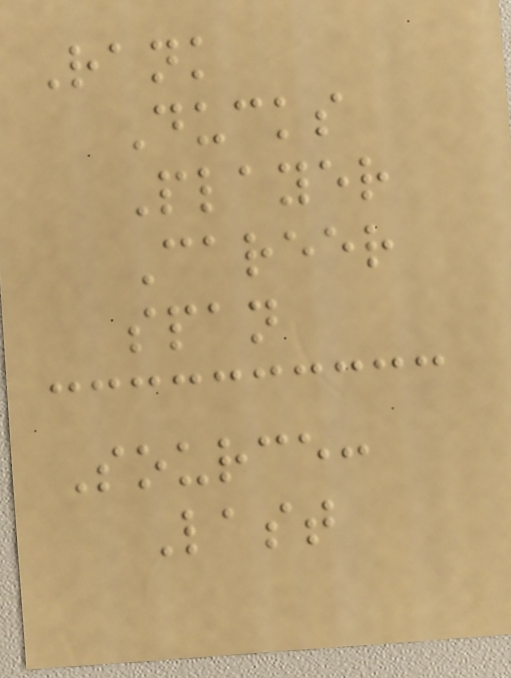Rank
Ducks
Player
Career
span
Source:
Last
